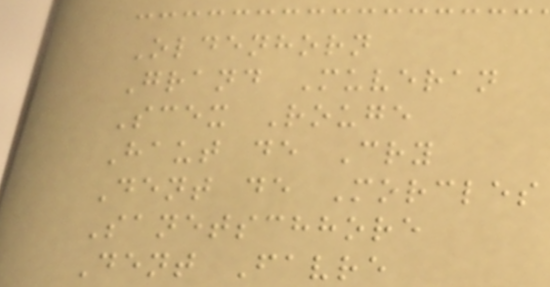Oldenhorn
Grand Muveran
Scex Rouge
Haut de Cry
Dent de Morcles
Sanetschhore
Dent Favre
